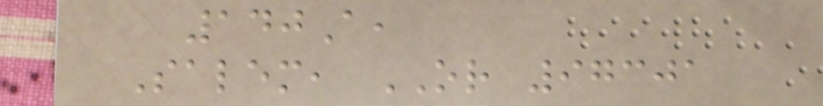140A,
Salem, OR 97301
